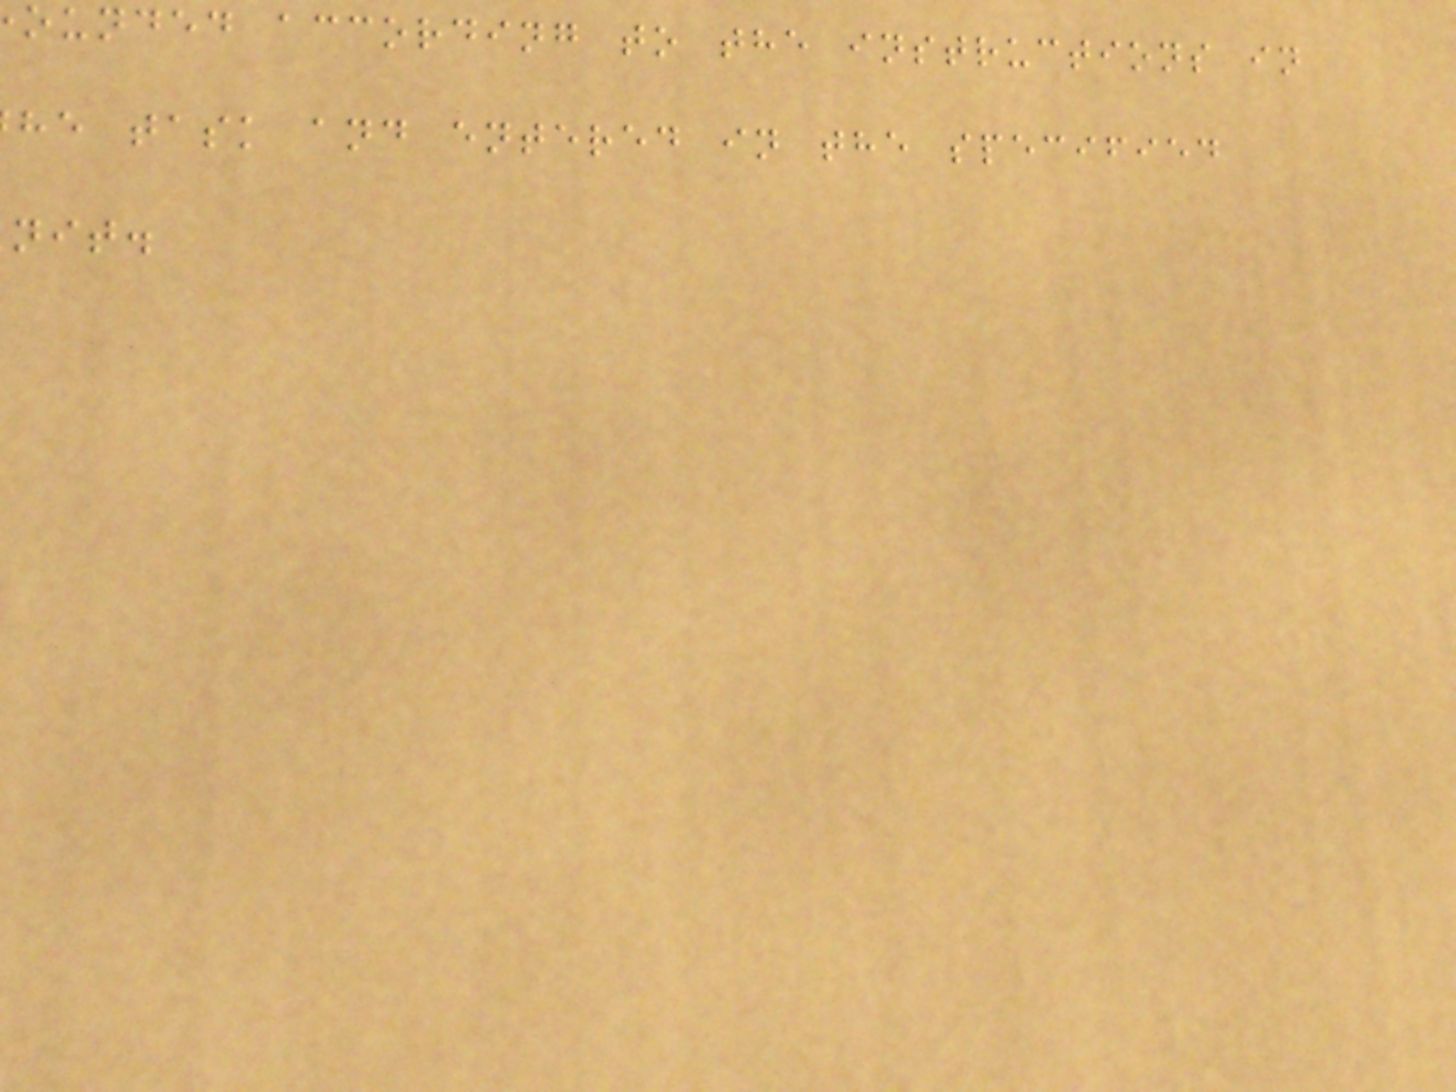ounded according to the instructions in
he task and entered in the specified
nit.
